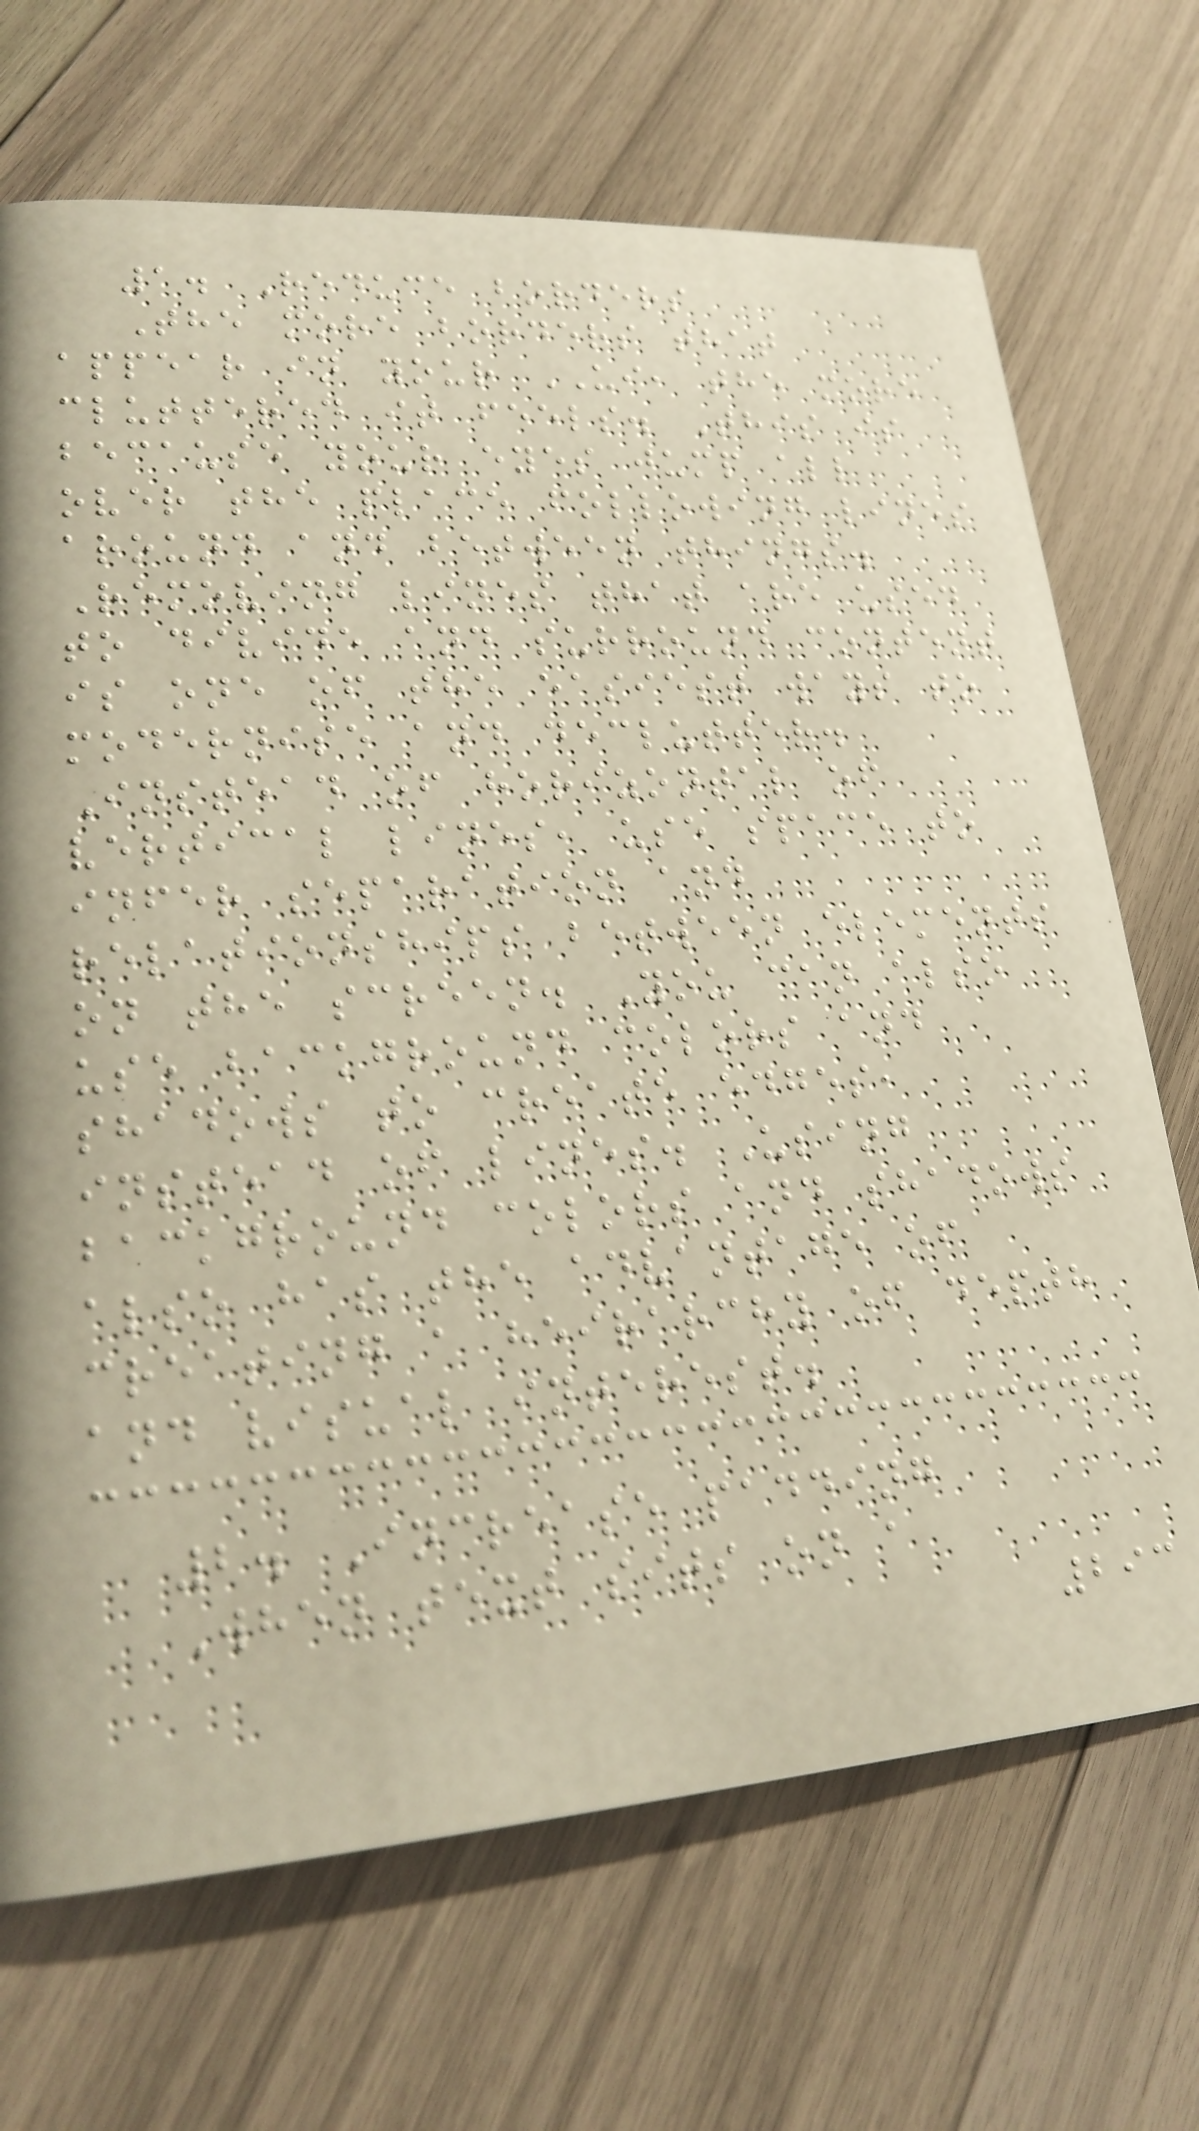1. Reduce borders
The more borders that
appear in your UI, the more
cluttered it feels. This is
because your eyes jump all
over the place following lines
around and between things.
Removing lines that are used
to divide and surround content
is one of the easiest ways to
modernise and declutter.
Instead of horizontal of
vertical lines, use space to
infer separation and
relationships between elements
on the screen. You can also
use background colors and
shadows to create edges,
instead of lines. Using
background colors and shadows
also has the advantage of
creating a heirarchy of depth
and visual interest.
2. Increase padding
When text sits on a
293
